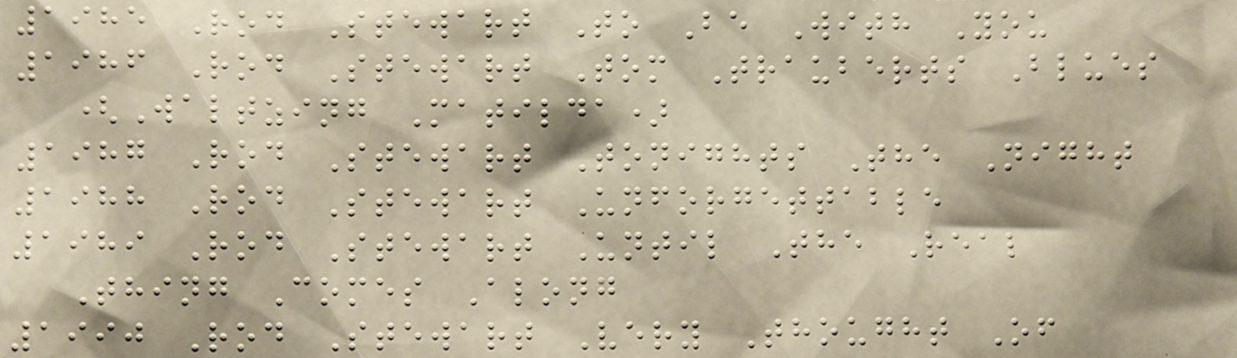1985 Rod Stewart To Be With You
1986 Rod Stewart Tom Trauberts Blues
(Waltzing Matilda)
1987 Rod Stewart Tonights The Night
1988 Rod Stewart Unforgettable
1989 Rod Stewart Until The Real
Thing Comes Along
1990 Rod Stewart Very Thought Of
